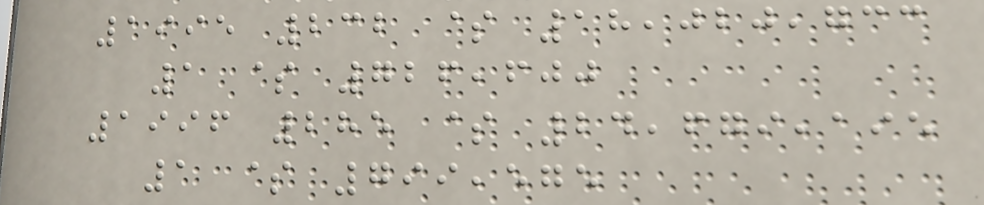1995 232 $ 18,020,733
1 $ 726,600
1996 285 $ 24,679,195
1 $ 799,575
